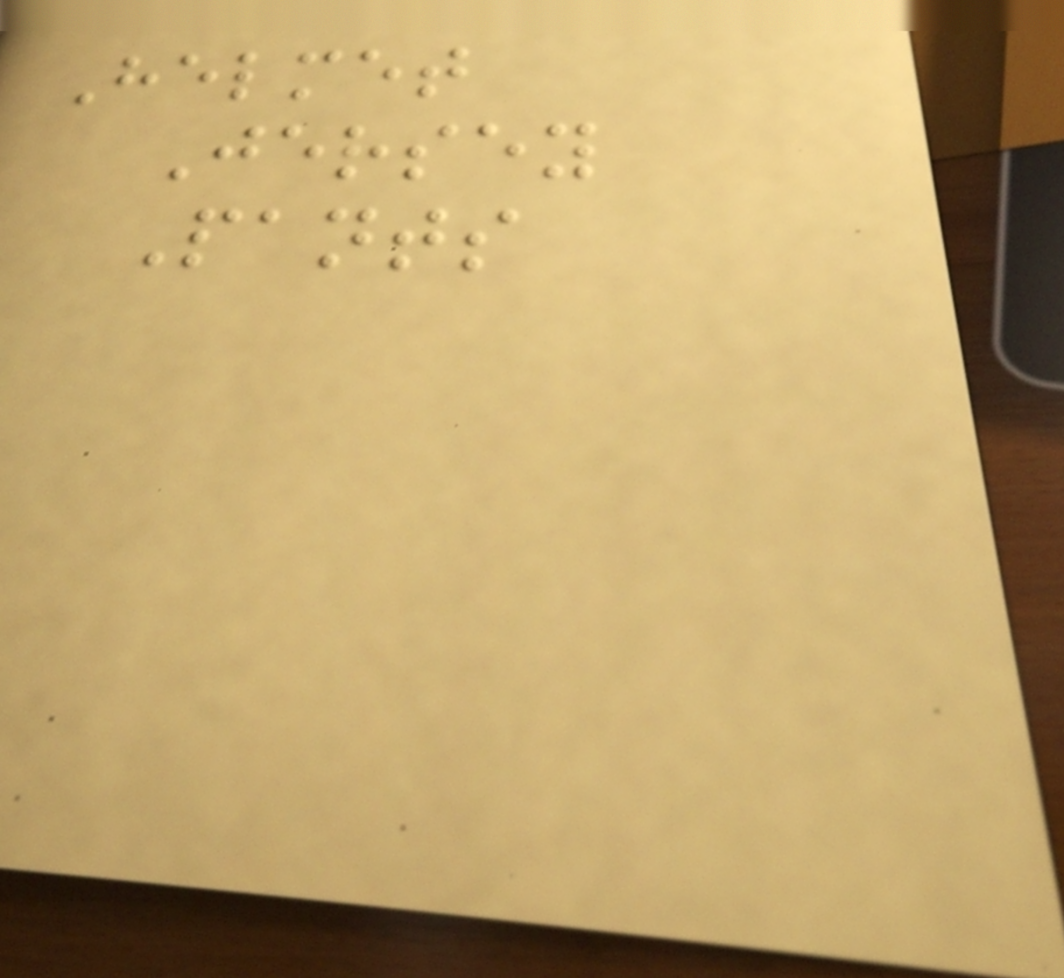Helmet
Jersey
Pants
